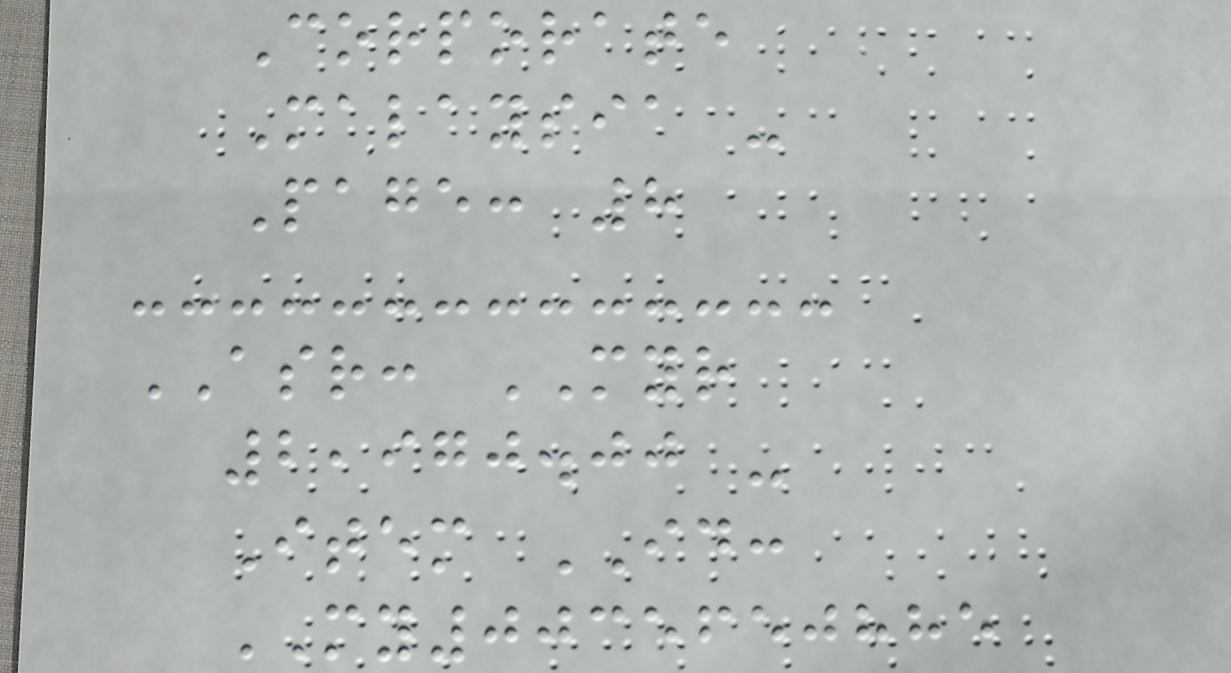Corporate
Malaysia -
Page: 8
ASR: MYR
2,970.00 -
Item ID:
MY0035650885
